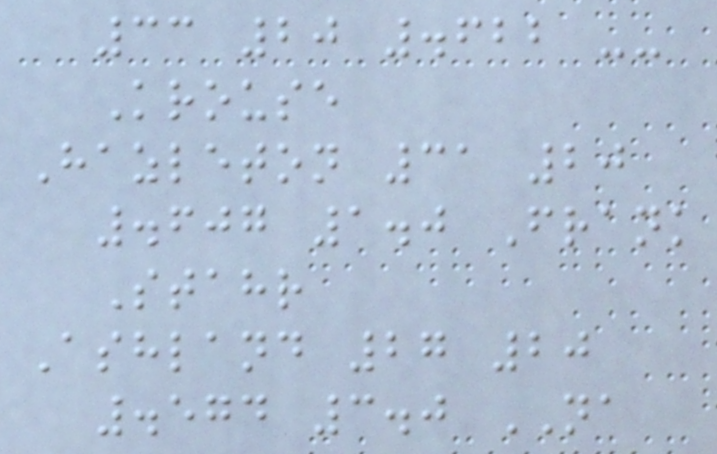33 20 .622 --
Krouse
Hazleton 31 20
.607 1.0 Frank
Stahr
Ashland 27 20
.574 3.0 NA
